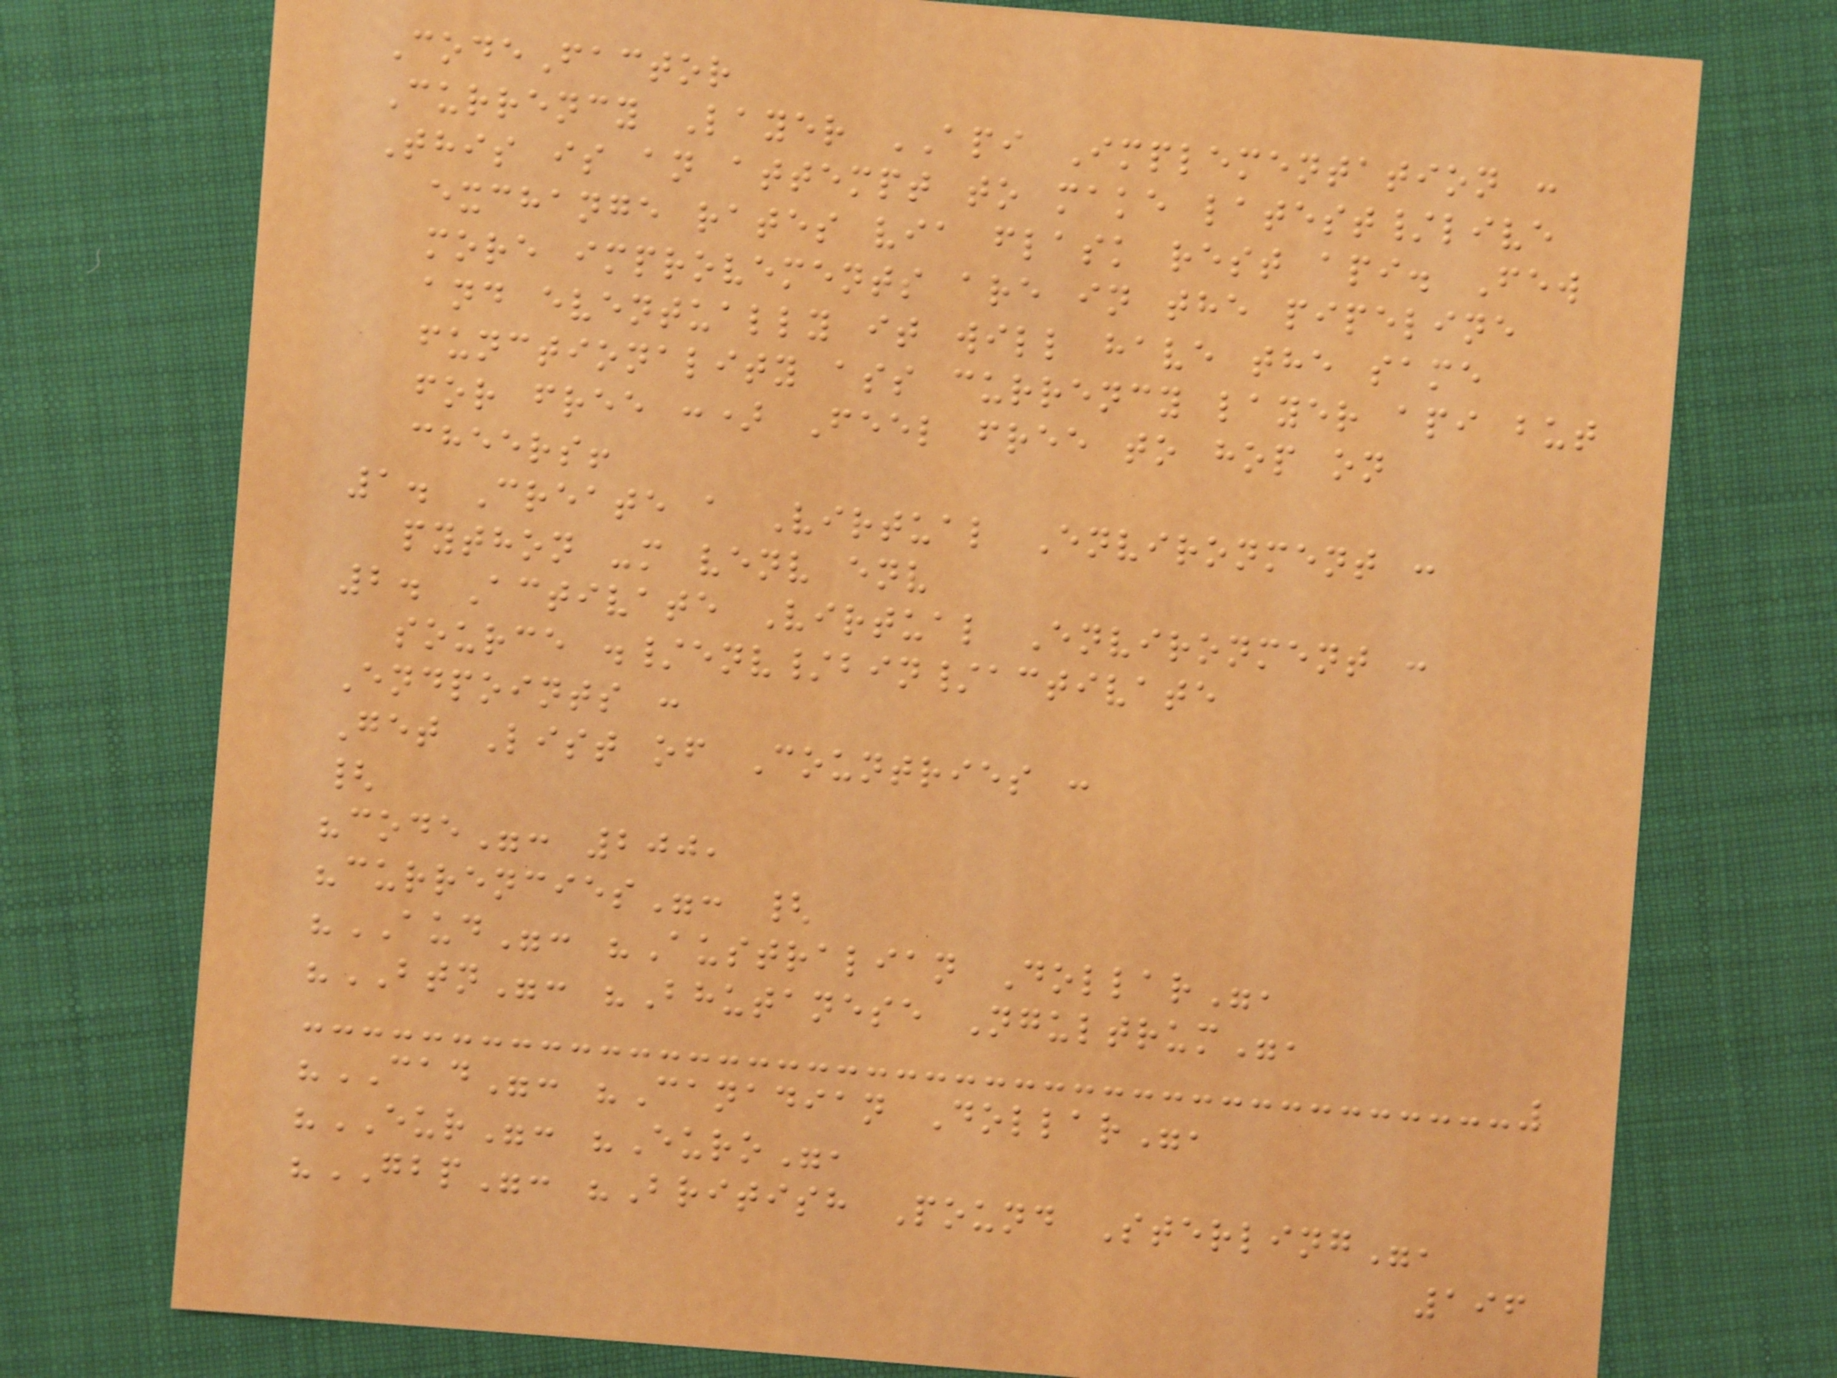CodeFactor
Currency Layer API Implementation :
This is an attempt to make latest/live
exchange rates via flask rest api. Few
more improvements are in the pipeline
and eventually it will have the same
functionality ass currency layer api but
for free :) Feel free to hop on
cheers!
1. Create a Virtual Environment :
python -m venv env
2. Activate Virtual Environment :
source ./env/bin/activate
Endpoints :
Get List of Countries :
{
"code": 200,
"currencies": {
"AUD": "Australian Dollar",
"BTN": "Bhutanese Ngultrum",
"CAD": "Canadian Dollar",
"EUR": "Euro",
"GBP": "British Pound Sterling",
196
